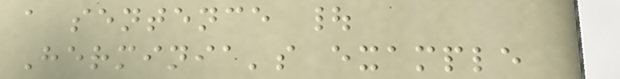a sentence |
Herminia's example
